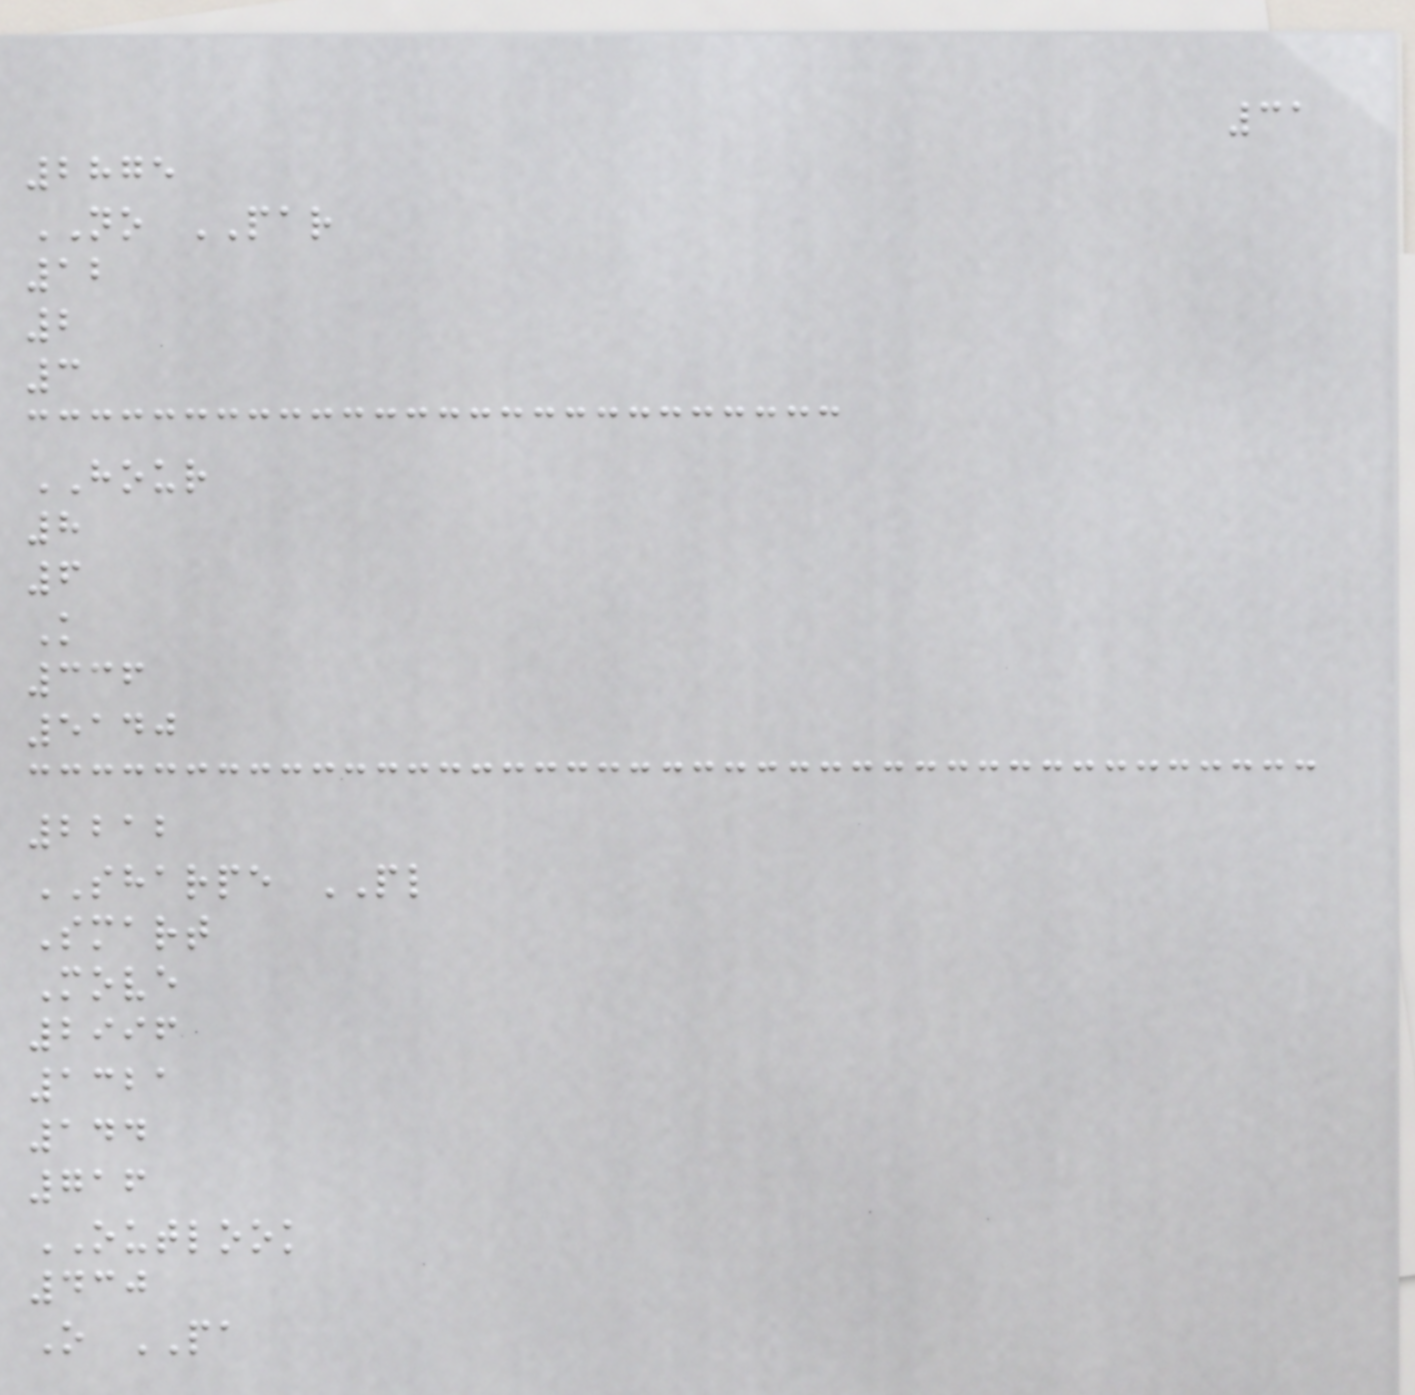31
2875
NO PAR
12
2
3
HOUR
8
6
K
336
5140
2212
SHARPE PL
Smart
Move
2996
1321
144
716
OUTLOOK
430
O PA
